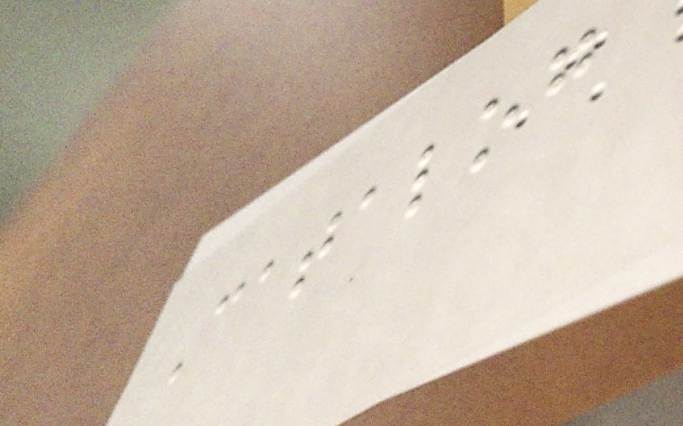Catalog
